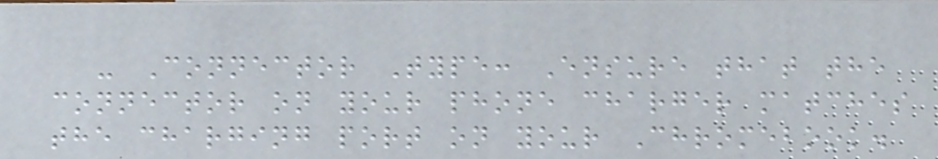- Connector Type: Ensure that the
connector on your phone charger matches
the charging port on your Chromebook.
